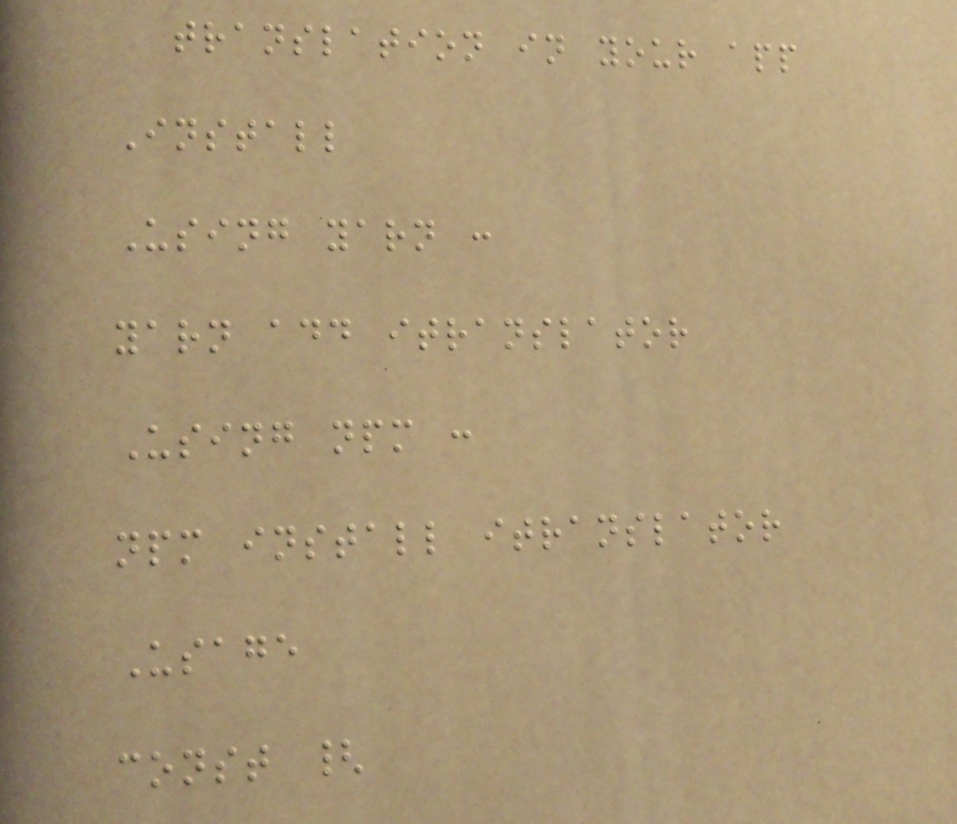translation in your app
Install
Using yarn :
yarn add itranslator
Using npm :
npm install itranslator
Usage
const {
